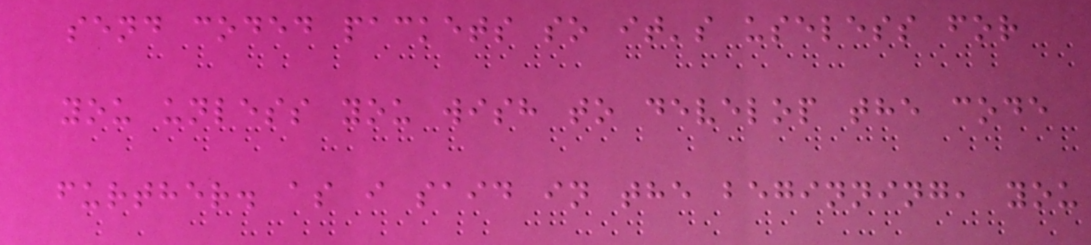send coded packets so it's useless for
you unless you wish to develop the code
further. as i said in the beginning, you
